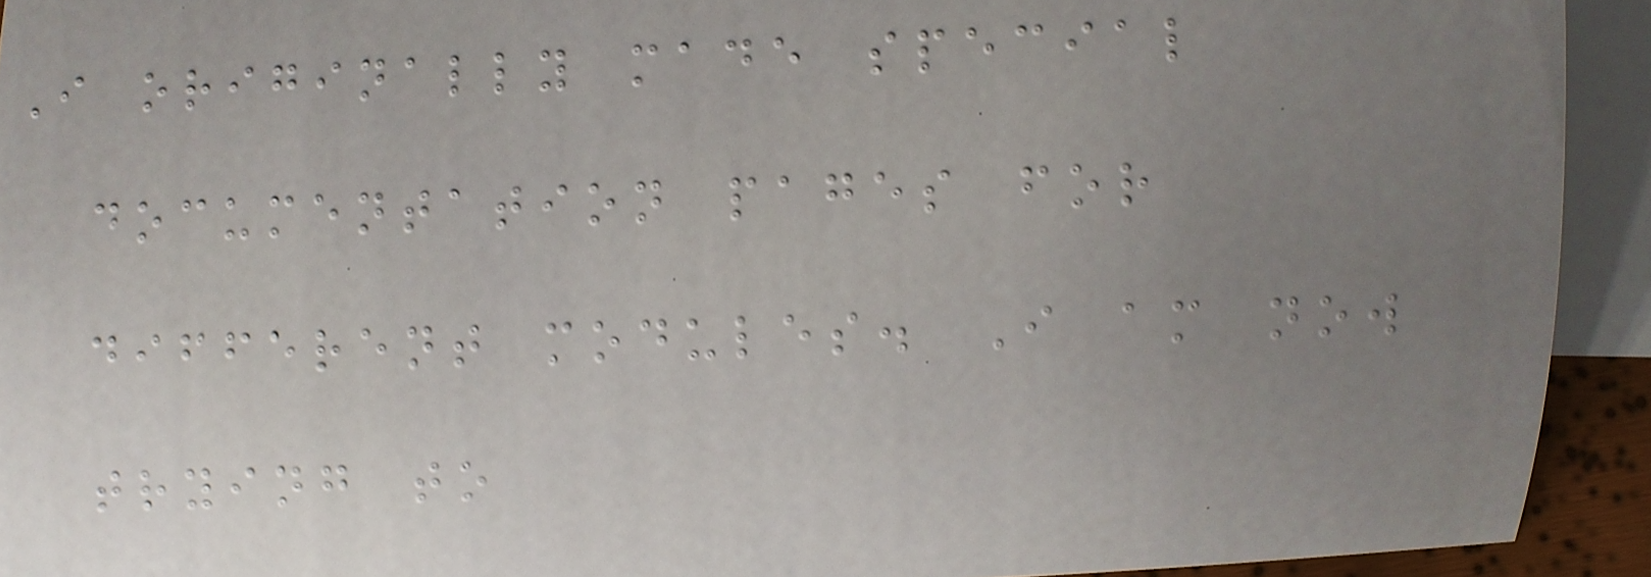I originally made special
documentation pages for
different modules. I am now
trying to
